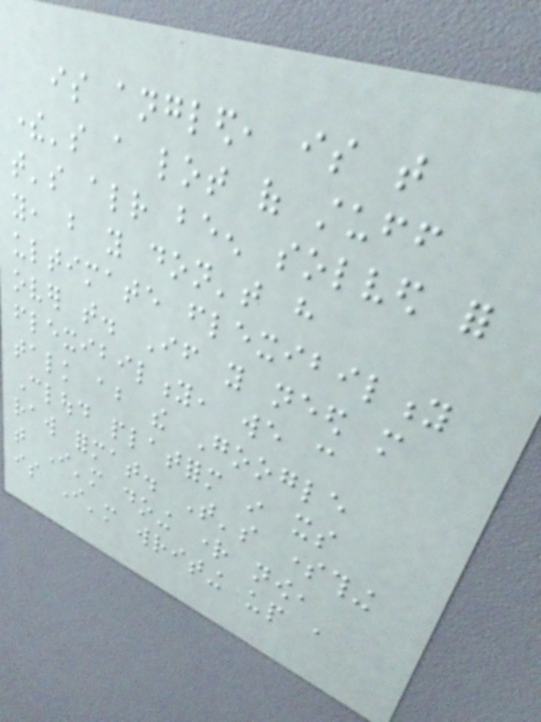is angled, is that
there's a lot of stuff
that's already been solved for
you, but you don't have
ultimate flexibility
over that. If you need more
flexibility, we can
talk about the Google
Cloud platform in its
raw format. That's something
that I'm doing right now,
is I'm writing up a
